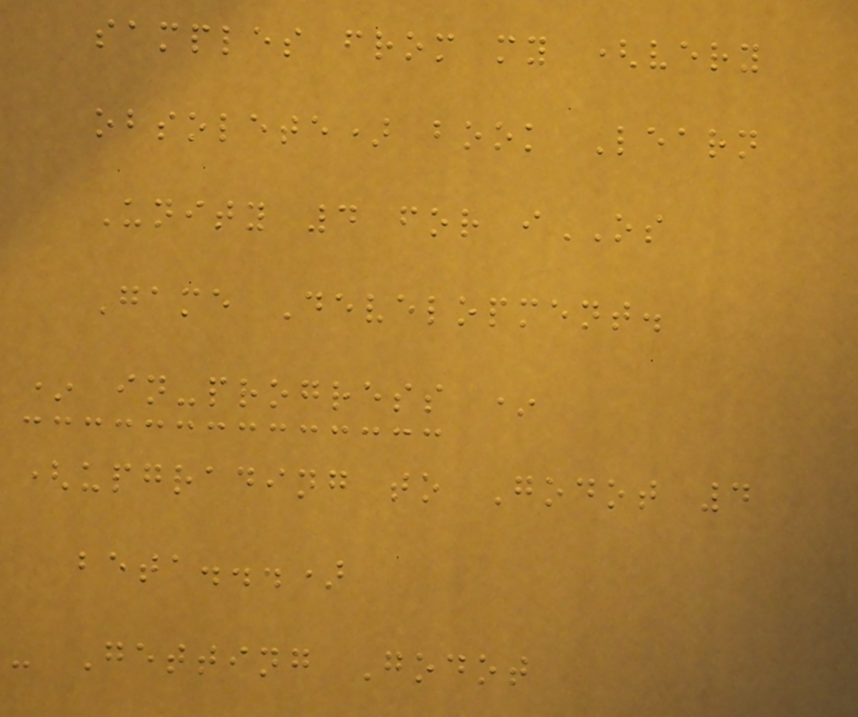samples from my (very
obsolete) book Learn
Unity 4 for iOS
Game Development.
* in-progress *
(upgrading to Godot 4
beta...)
- Getting Godot
